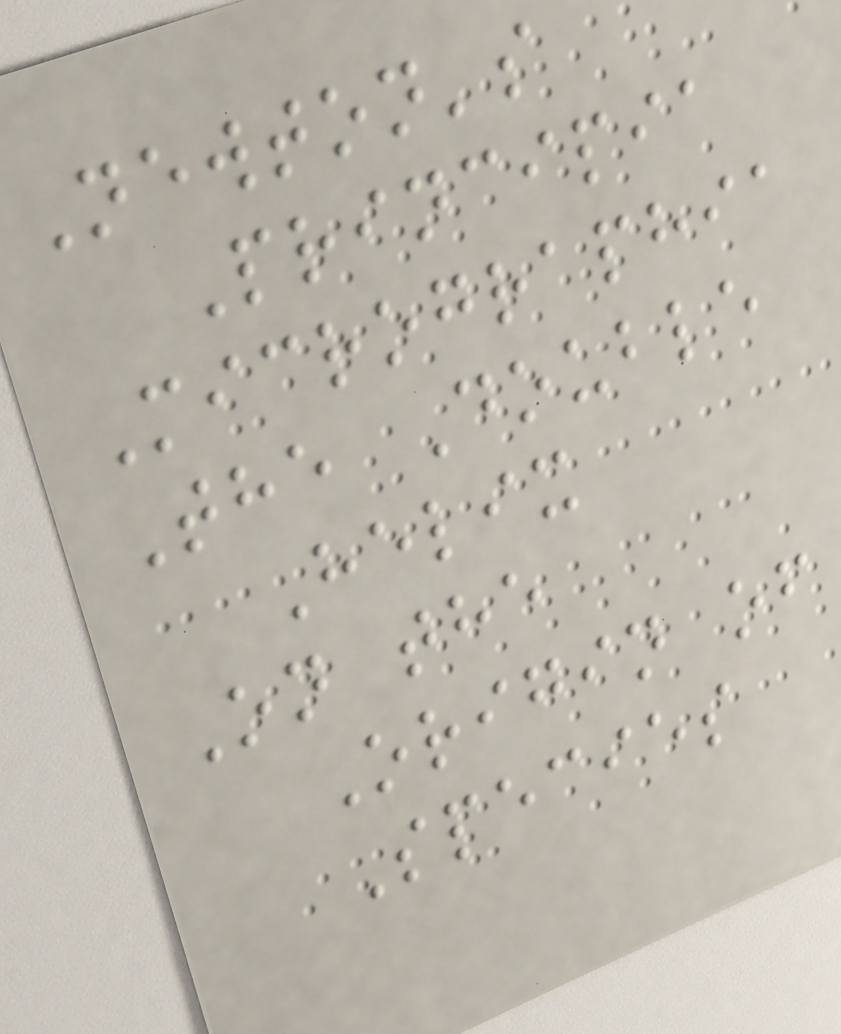Newton's
Principia
Micrographia
The Double
Helix
On the
Origin of
Species
